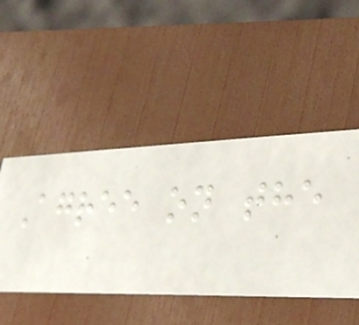Agree on the
